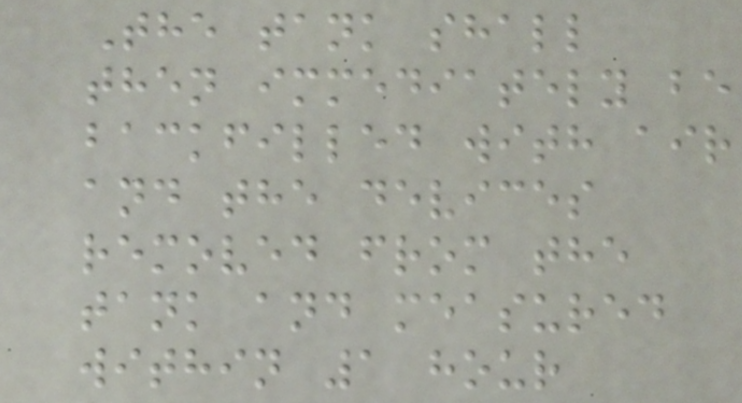The tank shall
then immediately be
backfilled with air
and the devices
removed from the
tank and measured
within 1 hour
